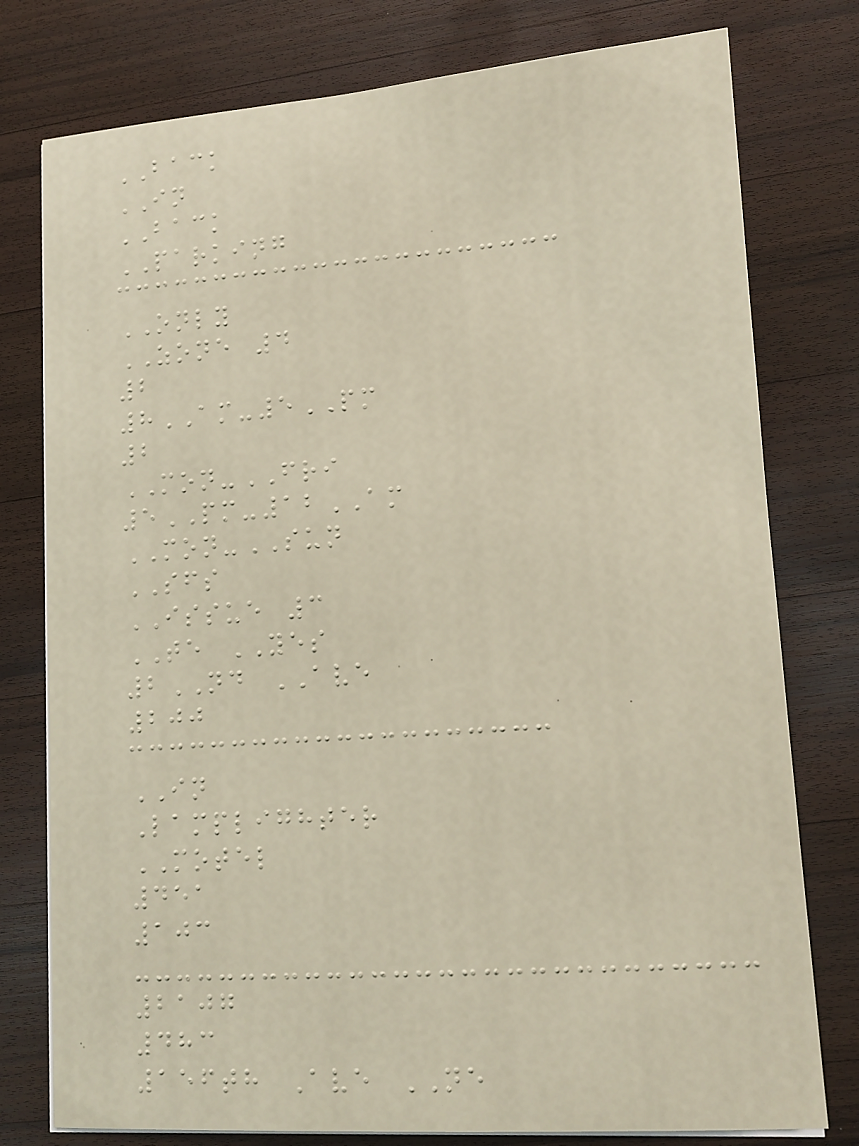BACK
IN
BACK
PARKING
ONLY
ZONE 4
2
8AM-5PM
2
MON-FRI
5PM-12AM
MON-SUN
SFS
ISSUE 3
TE YES
2ND AVE
200
IN
Lamplighter
MOTEL
451
103
2107
483
156th Ave NE
